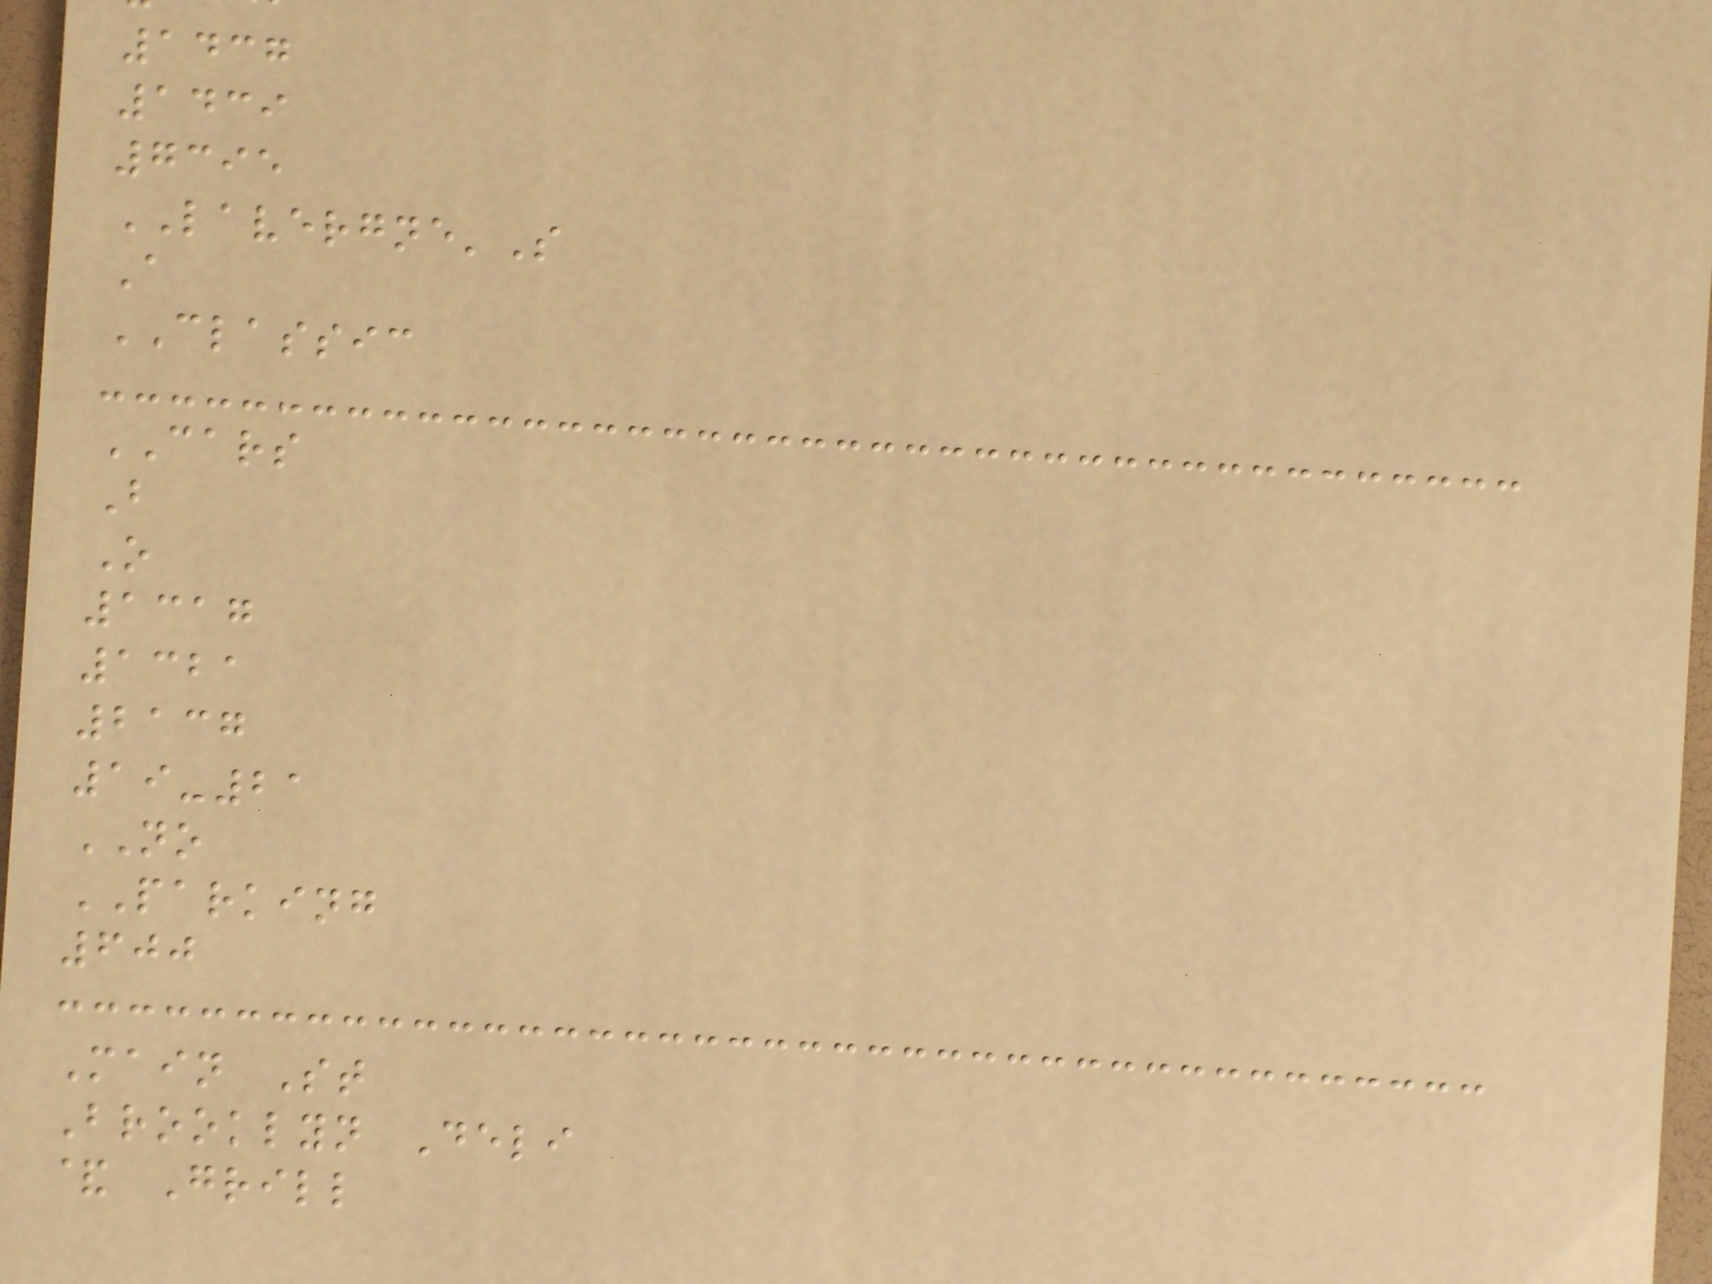1437
1439
7395
LAVERGNE'S
A
CLASSIC
CARS
B
O
1317
1321
2137
19-21
NO
PARKING
600
Main St
Brooklyn Deli
& Grill
